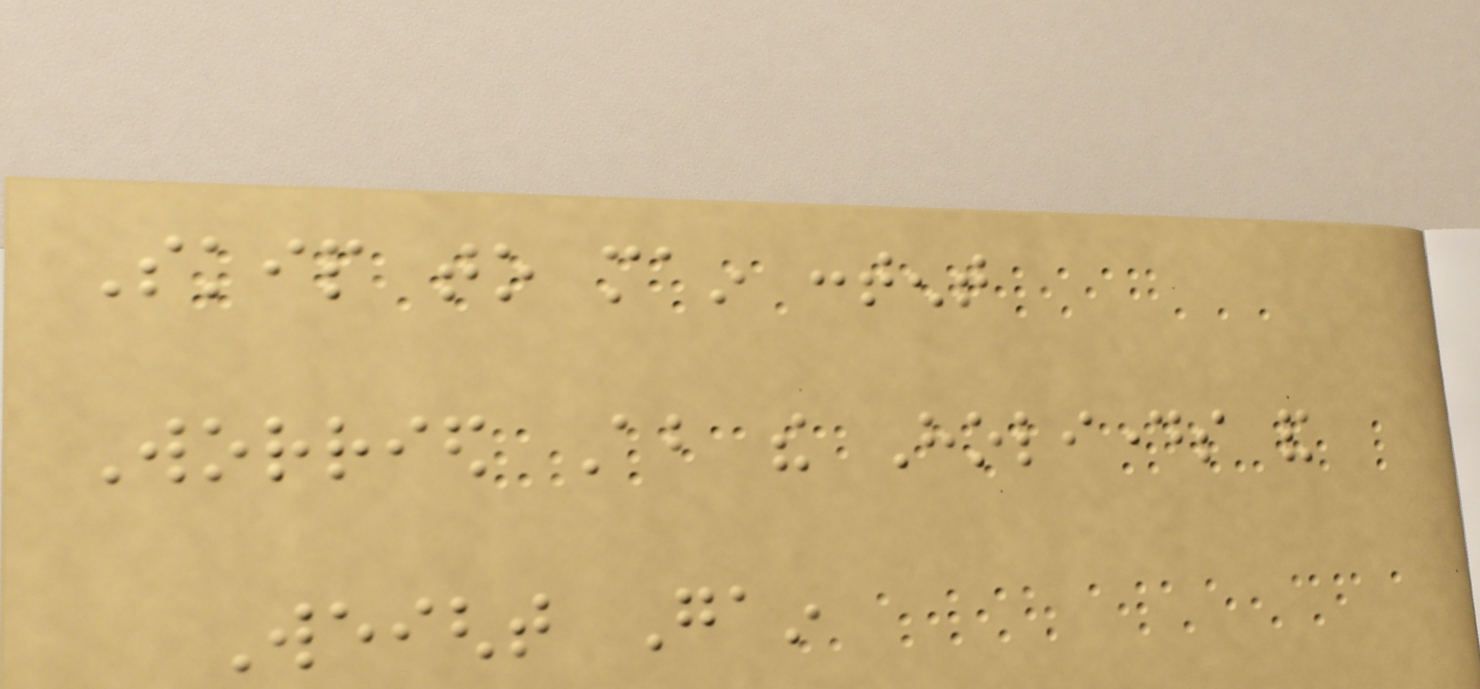Skip to main content
Worried About the Holidays and
Weight Gain
